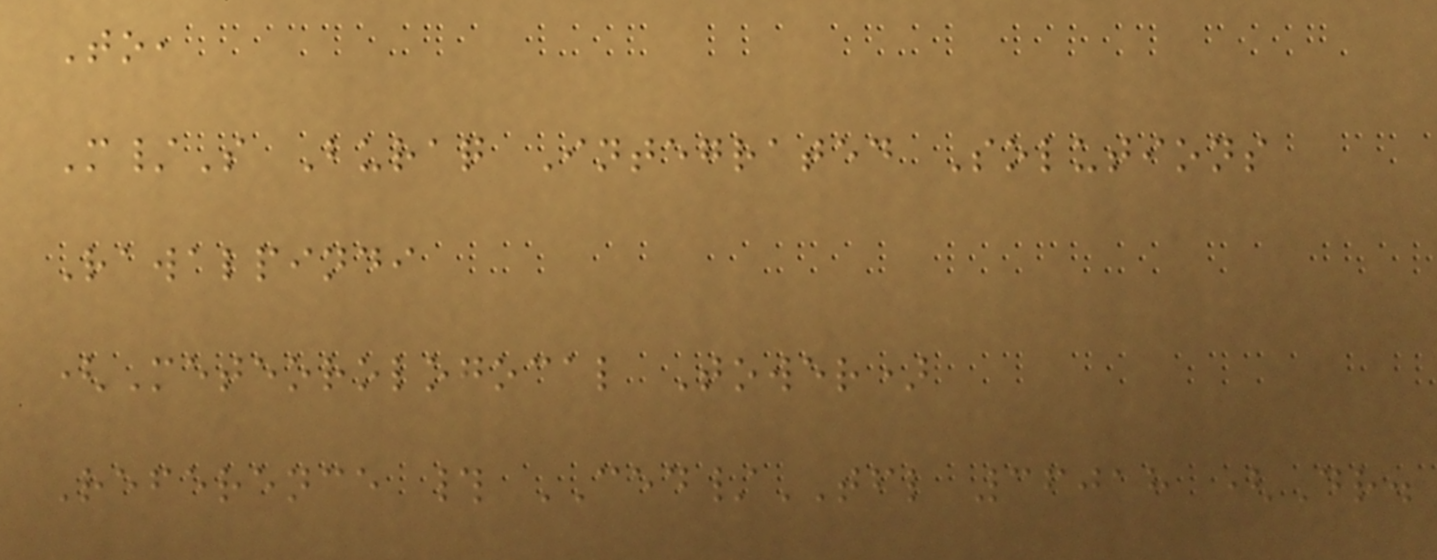To,
M/S Buraq Integrated Solutions
Rawalpindi
(Meteorologocal Tower)
Reference # CED/TFL 36018 (Dr.
